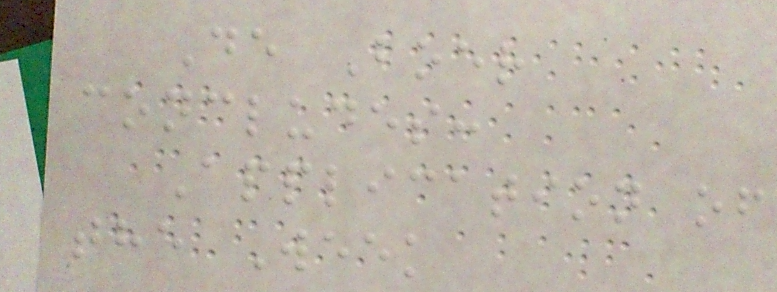De Boer
concludes:
Application of
the Week
